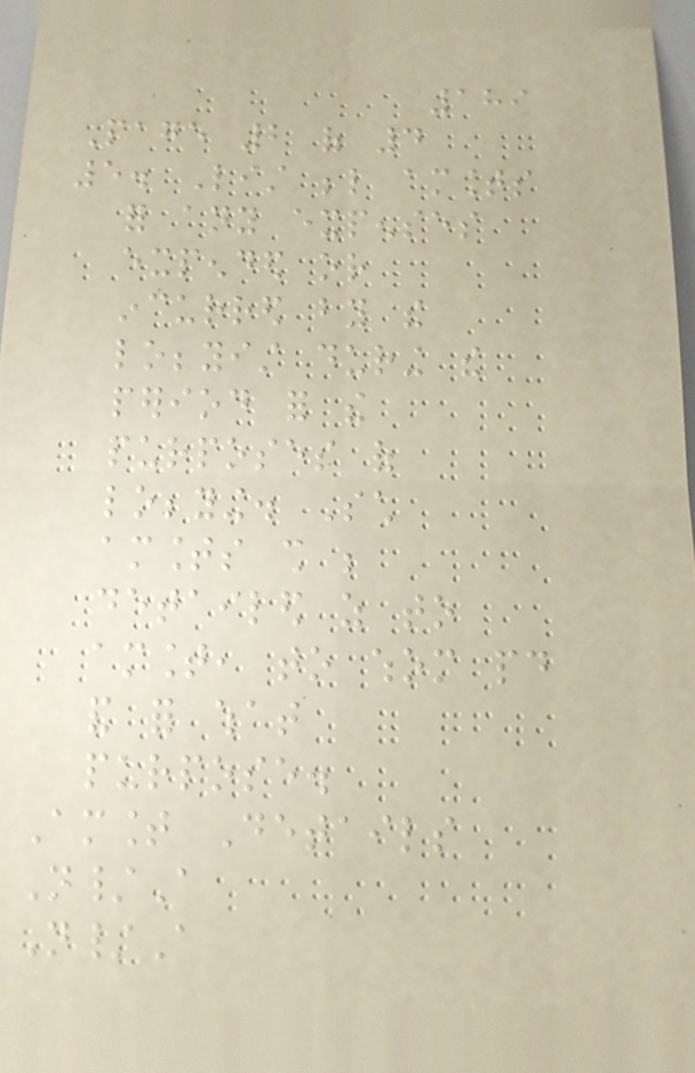189
Page 2 of 4
5. List below amounts
for any expenses
expended or
incurred by the
lobbyist during the
period for the
purposes of
lobbying. Such
amounts shall be
detailed as to
amount, to whom paid
and for what
purpose.
Amount Details
N/A
N/A
